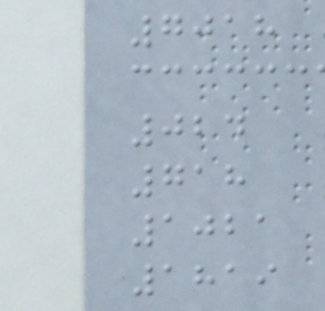7018
024
718
1021
1819
